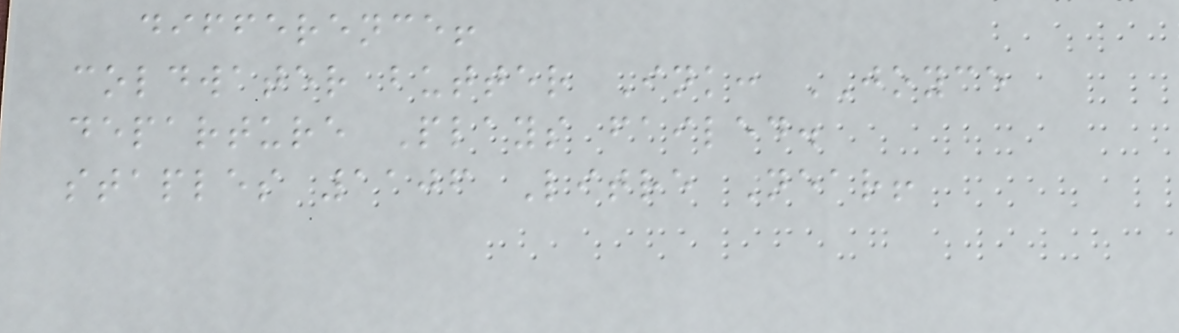difference!
coldwater butter Ink: JOYCE
departure Plays failed.
staples 1106 Litre Near!
